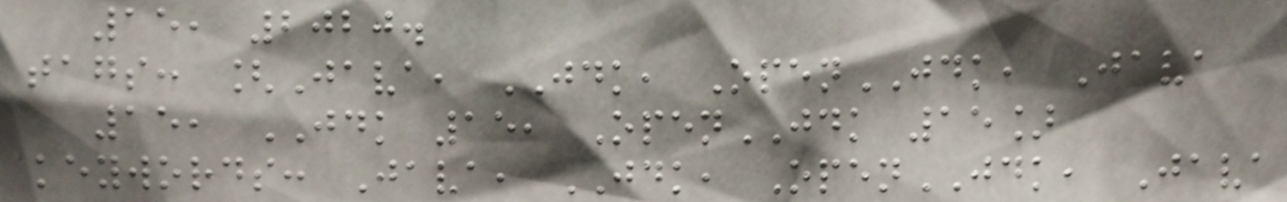15, 2020.
tags: [Java, JDK, OpenJDK, Java
15, JDK 15, OpenJDK 15]
keywords: Java, JDK, OpenJDK, Java
